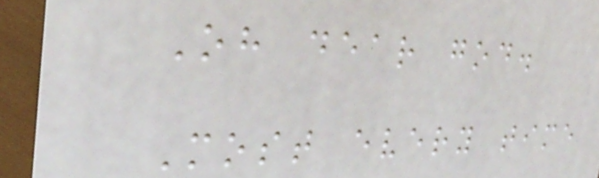Oh dear god.
Most every time
